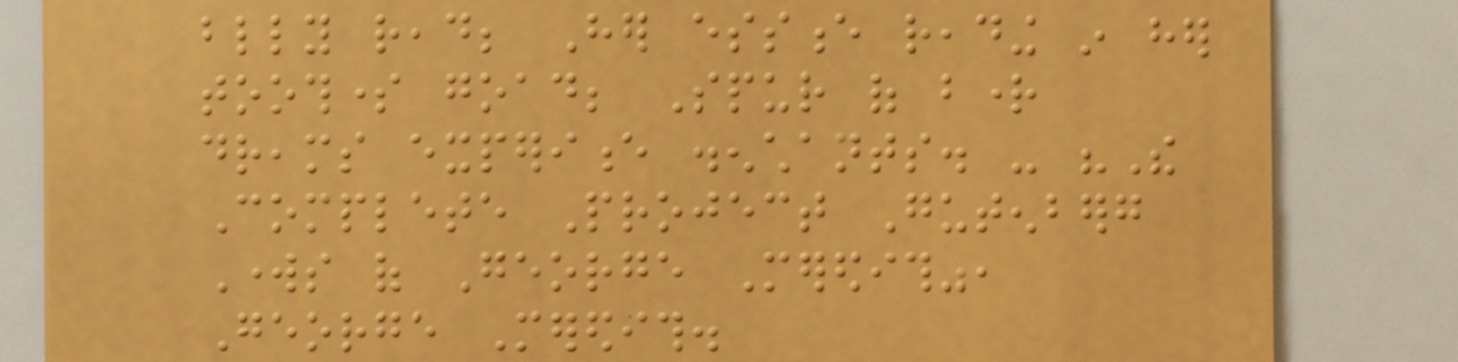blindly read; Her essence reading in her
toothsome goad; Spur of bright
dreams experience disenchants. - "The
Complete Project Gutenberg
Works of George Meredith",
George Meredith.
